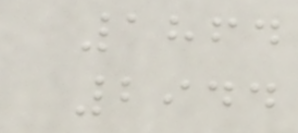1864
2944
